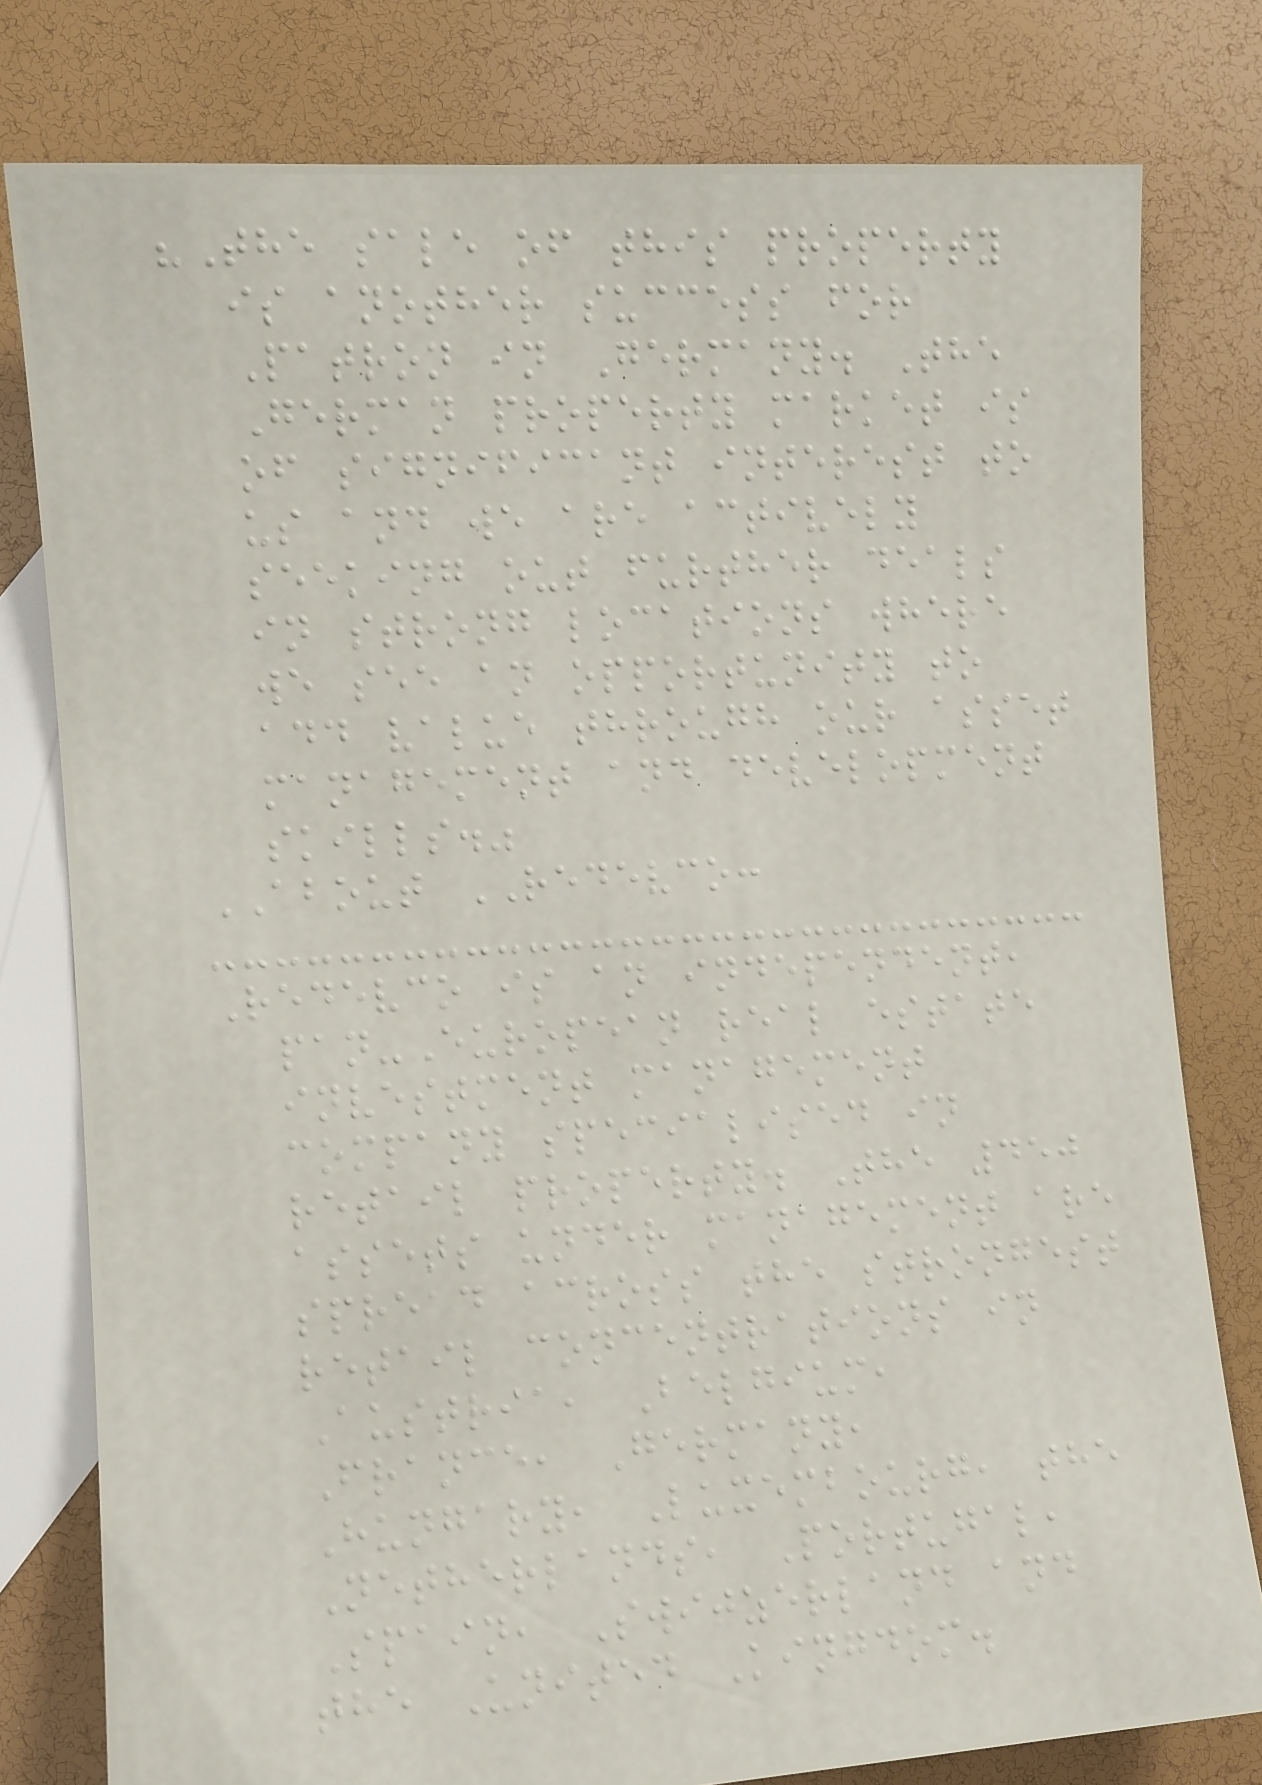"The sale of this property
is another success for
Patron in Germany. The
German property market is
of significant interest to
us and we are actively
seeking out further deals
in strong locations where
we see an opportunity to
add value through our asset
management and development
skills."
ABOUT REDEVCO:
Redevco is an independent,
pan-European real estate
investment management
company specialised in
retail property. The 450
assets under management are
spread across the strongest
retail concentrations in
Austria, Belgium,
France, Germany,
Hungary, Luxembourg, the
Netherlands, Portugal,
Spain, Switzerland and
the United Kingdom.
